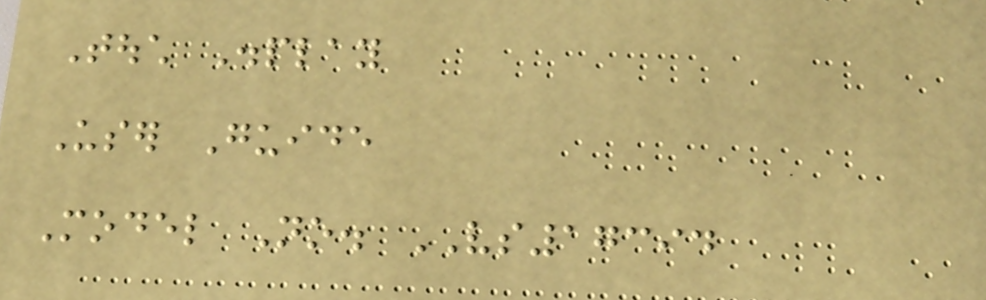Touch Display
User Guide
Model No. VS17394
